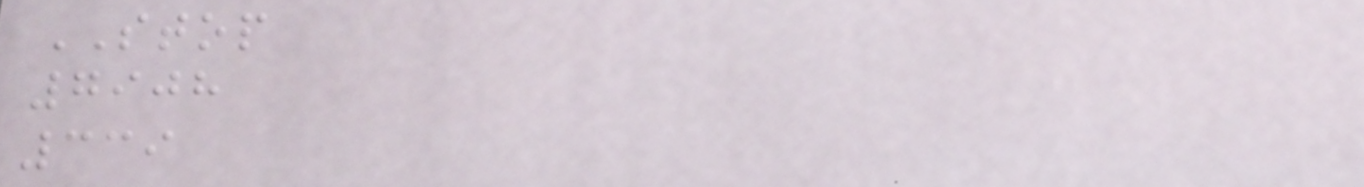STOP
7908
339
